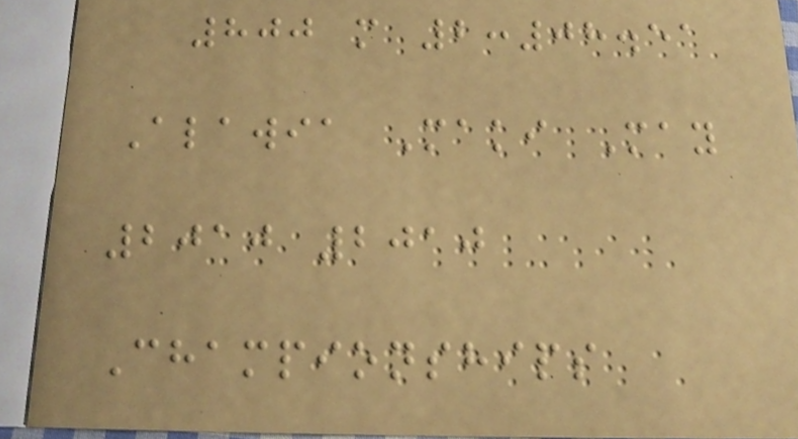800 m 2:08.51
Alawia Maki May
2010 2010
Championships
